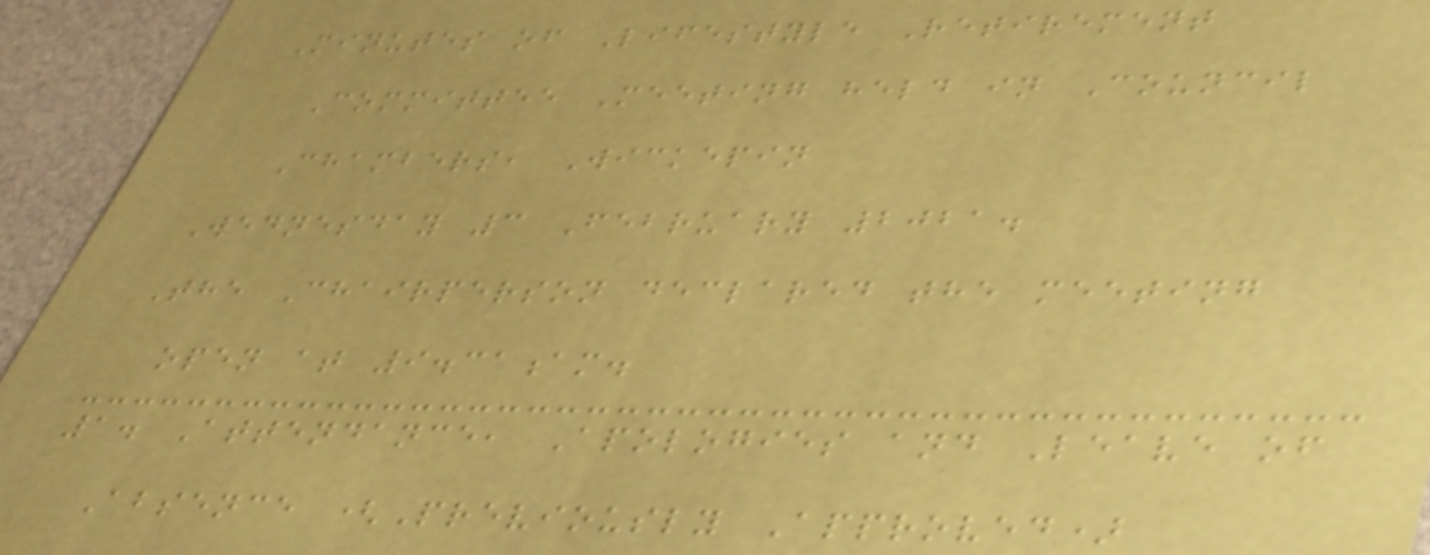Minutes of Lifestyle Retirement
Committee Meeting held in Council
Chambers, Wickepin
Wednesday 3 February 2021.
The Chairperson declared the meeting
open at 9.31am.
1. Attendance, Apologies and Leave of
Absence (Previously Approved)
